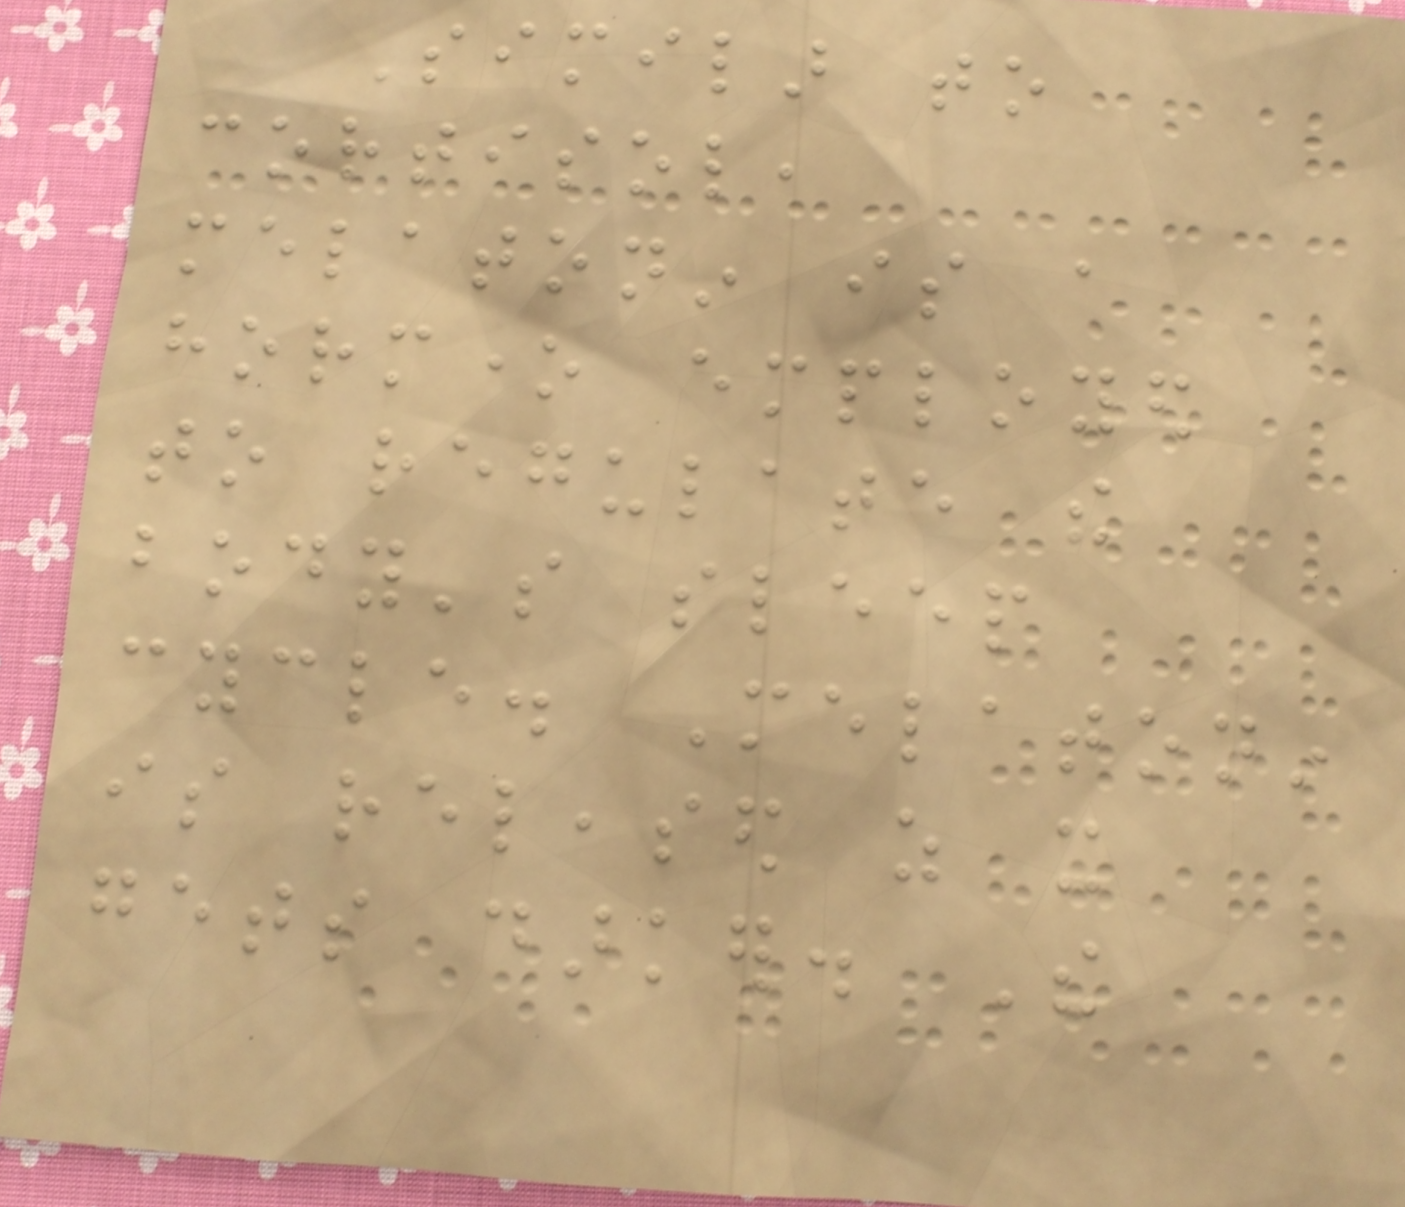Similar to
cortisol,
melatonin is a
hormone employed
to regulate the
body's sleep
cycle. Melatonin
is released as it
gets darker. The
